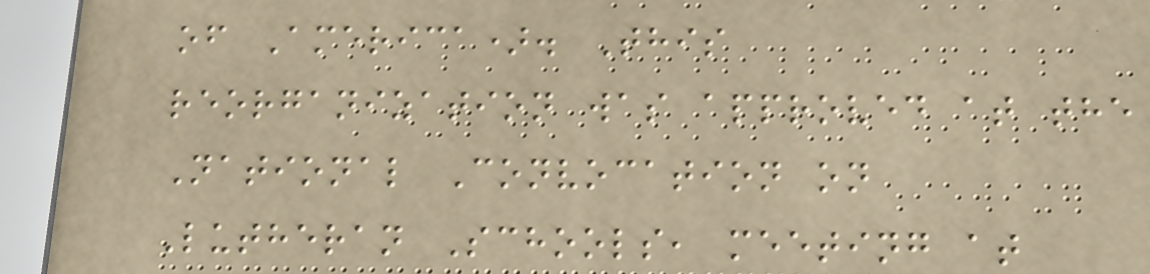of America). This
reorganization was approved at the
National Convocation on
Lutheran Schools, meeting at
